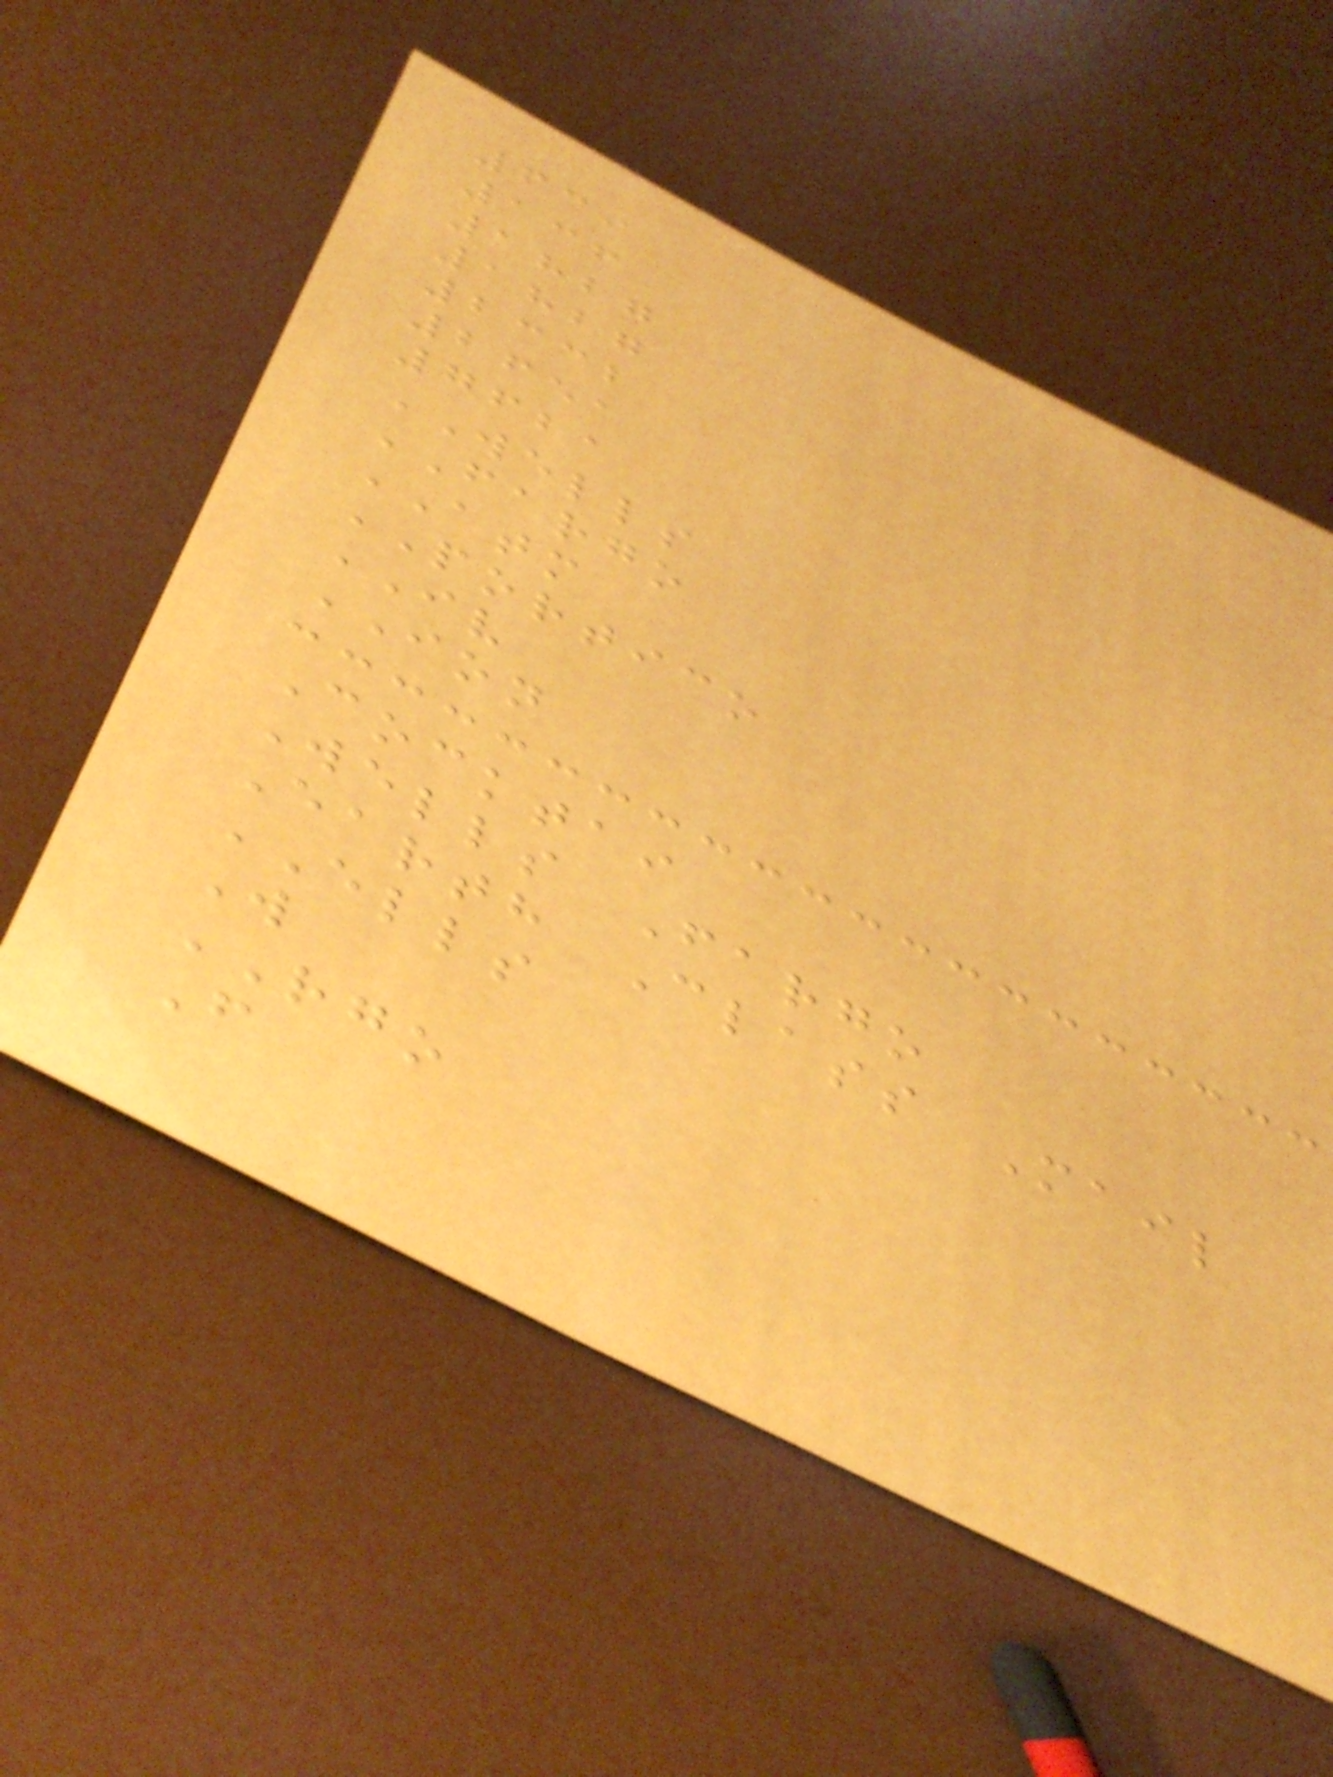639
136
1827
1827
2332
2651
7621
WELLS
FARGO
ATM
PORTICO
IV
ION
Cocktai
Wells Fargo
Earth Class Mail
ELLS
W
RGO
F
